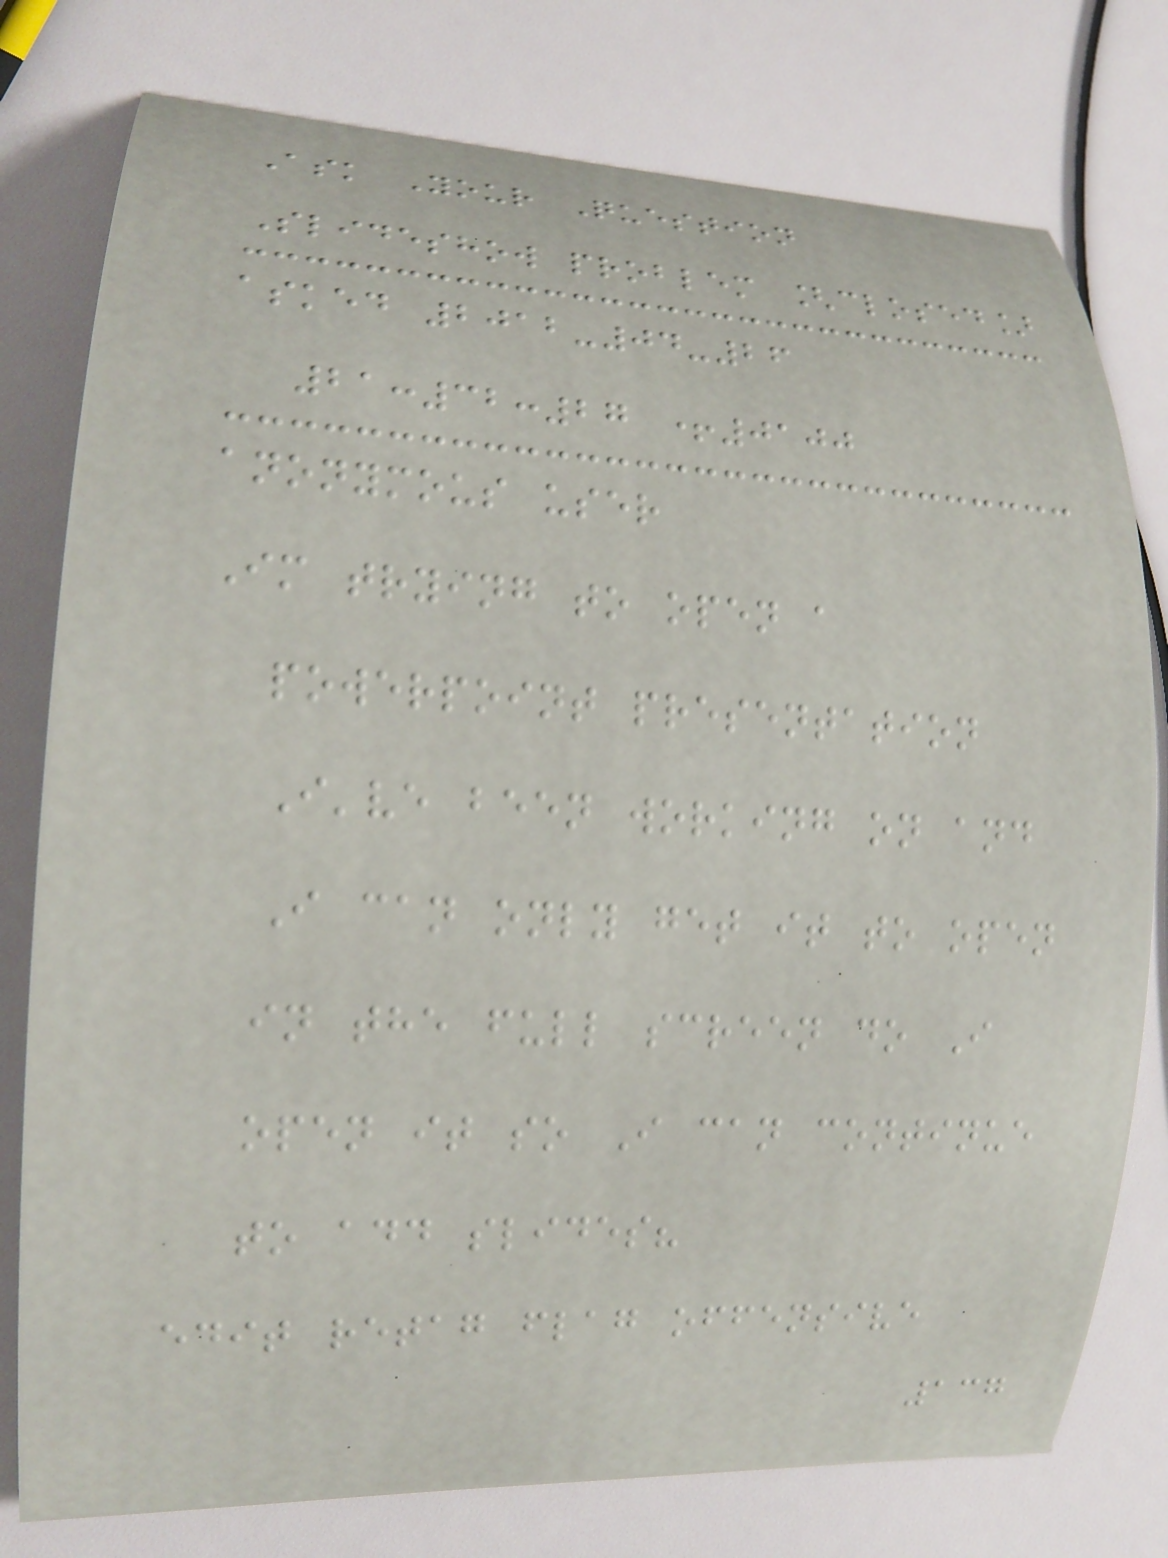Ask Your Question
Slideshow problem [closed]
asked 2012-04-26
21:32:27 +0100
anonymous user
Im trying to open a
powerpoint presentation
I've been working on and
I can only get it to open
in the full screen do I
open it so I can continue
to add slides?
edit retag flag offensive
137
